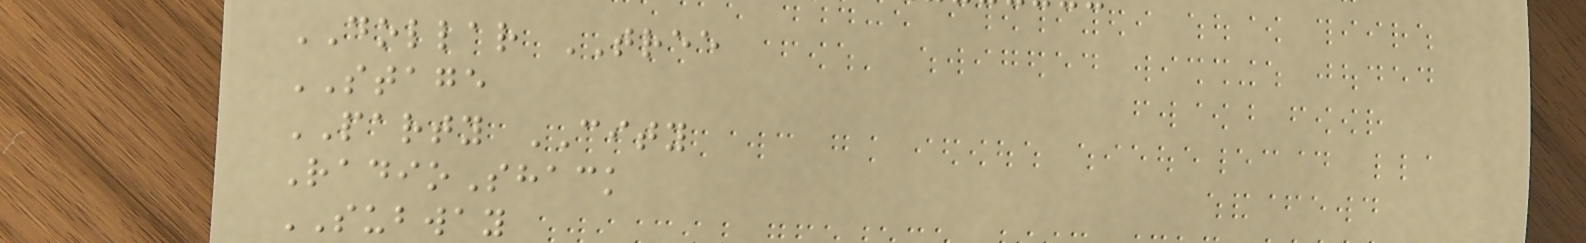DOLLAR TREE
STAGE
PARTY CITY
RadioShack
SUBWAY
